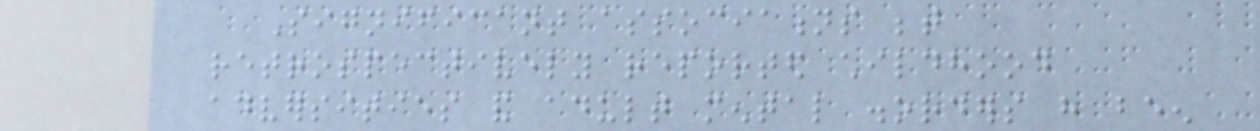Significant associations between
retrospectively reported childhood
adversities and adult mental disorders have been
